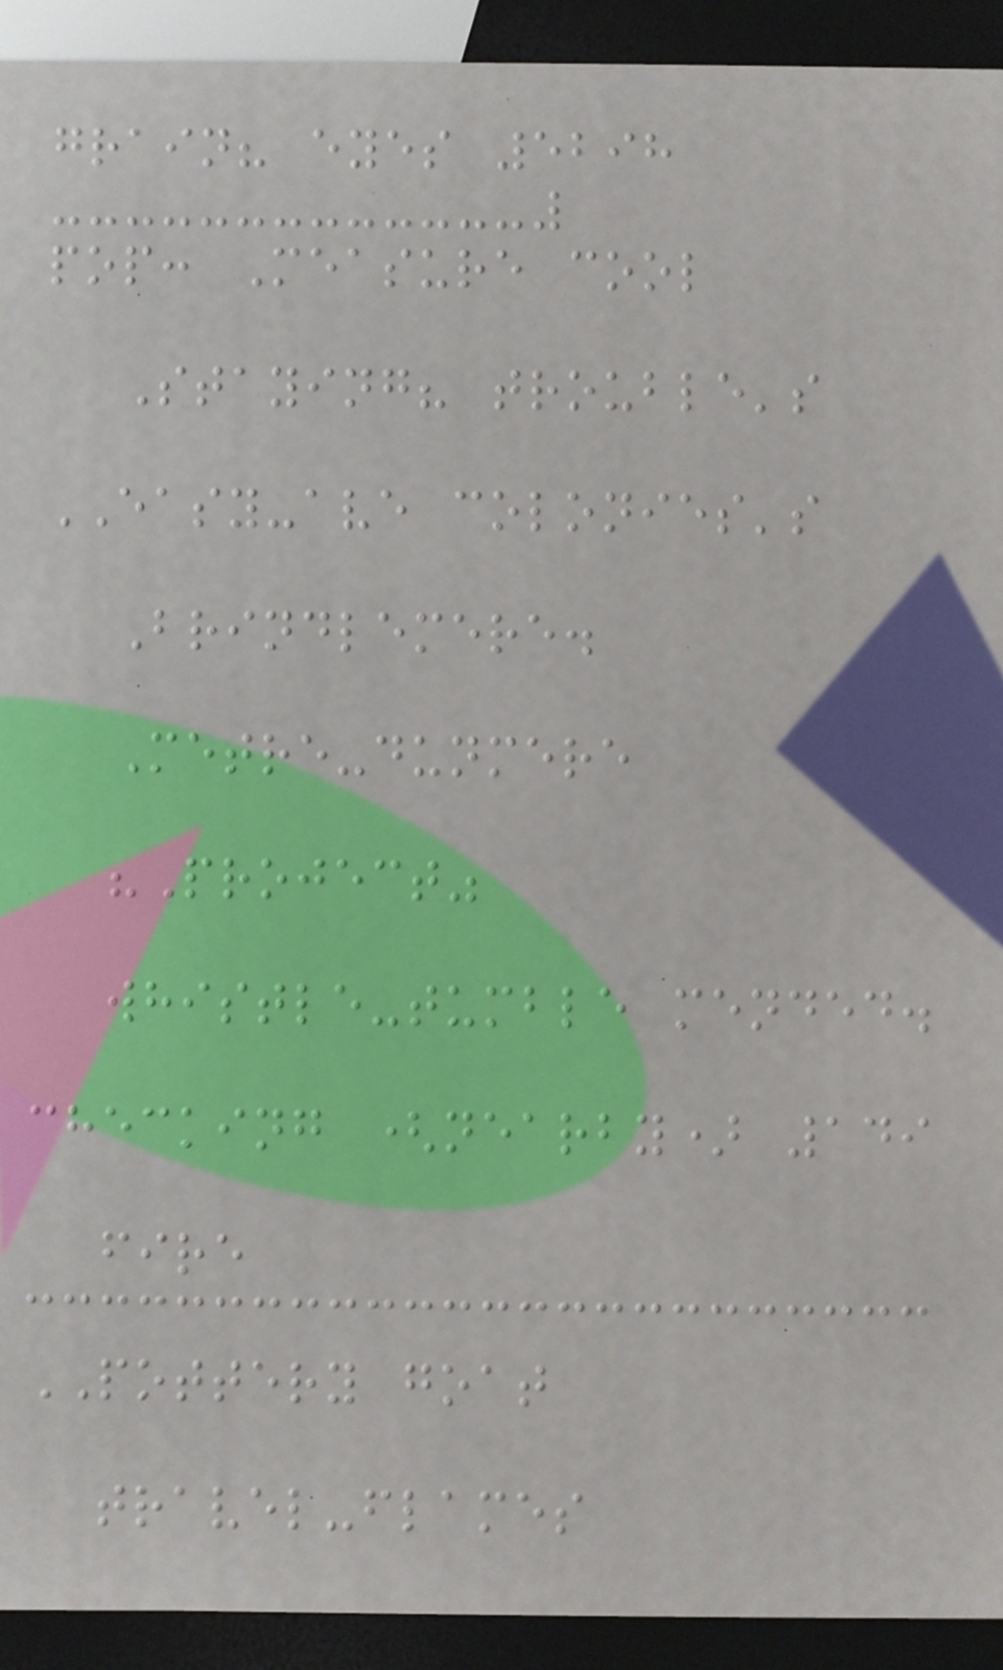grain? eyes 5298
pop: Measure cool
Staying? trouble's
EASY-ave colonies's
Brindlemere.
Metre-dunmere
"Project"
whistle-tumble mended.
checking (nearby) 149
fire
POTTERY goat
travel-flames
